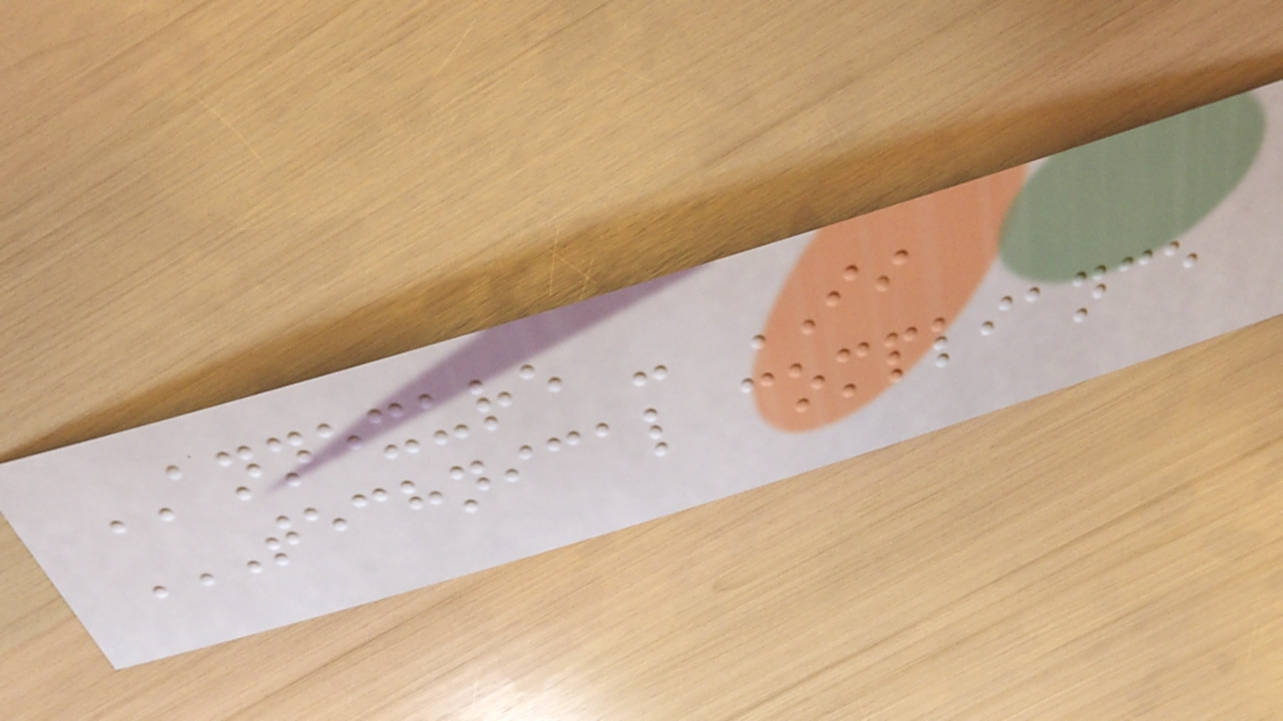ANNEXURE - II
TECHNICAL COMPLIANCE
